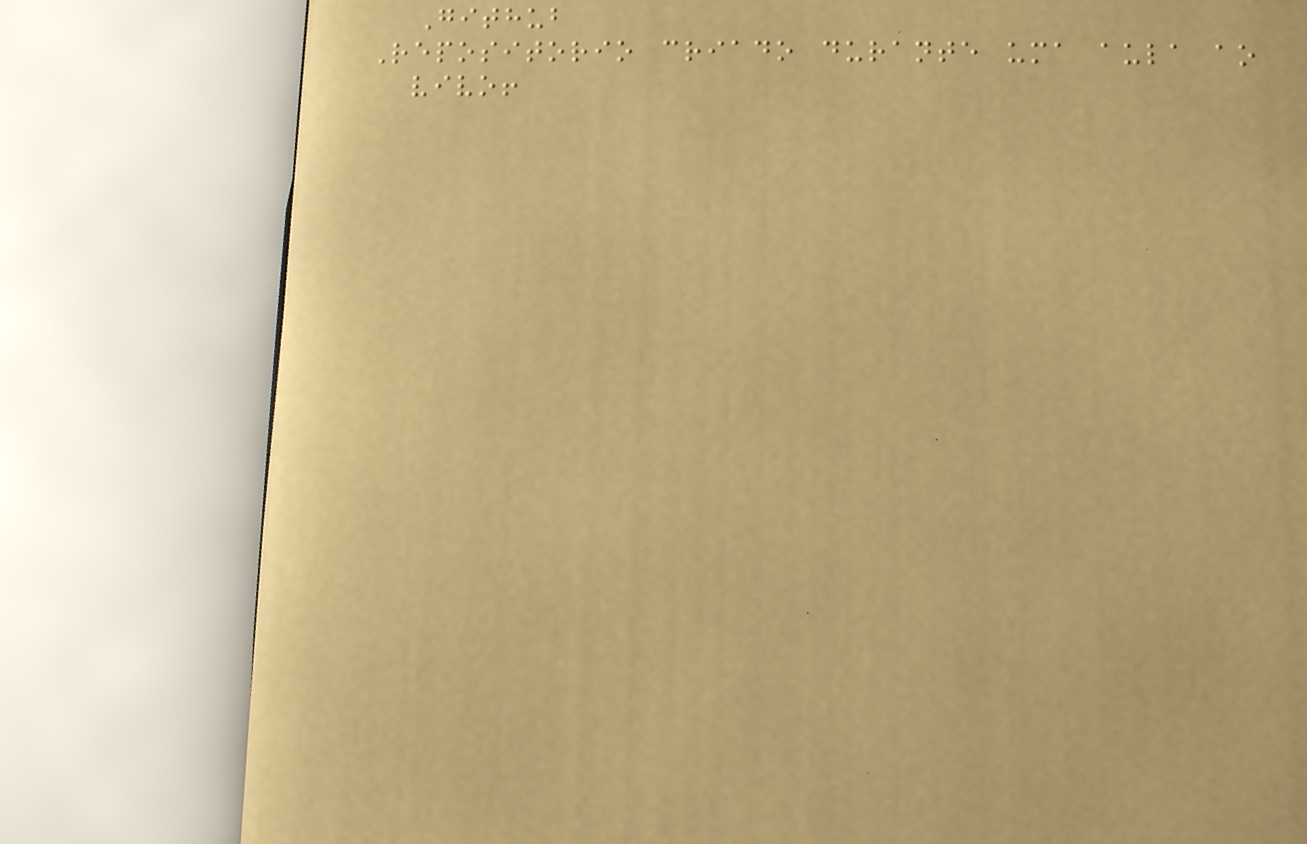Github
Repositorio criado durante uma aula ao
vivo!
